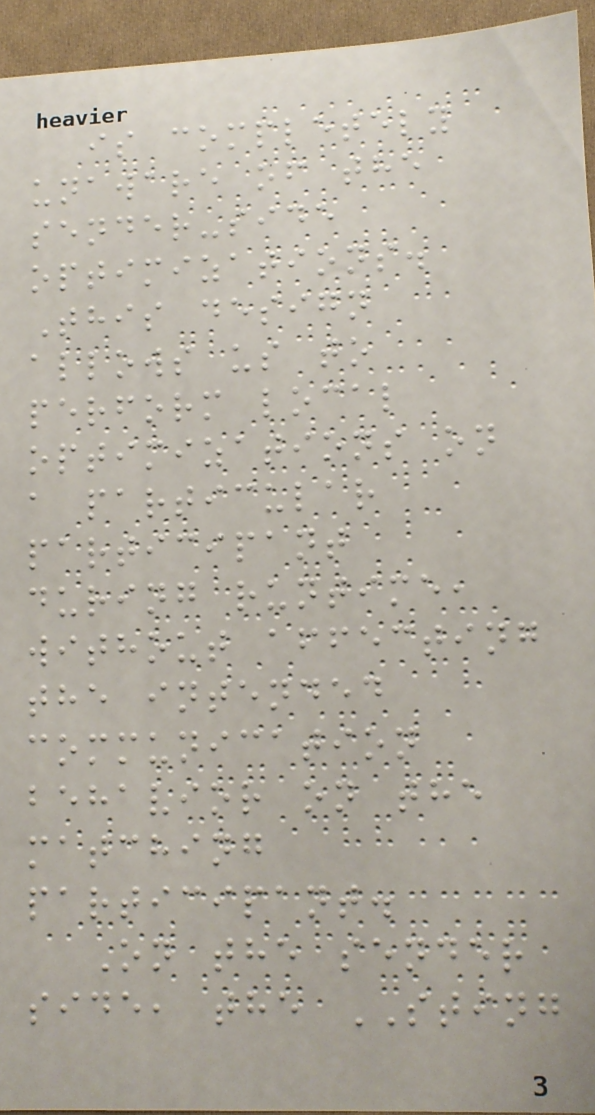is completely
unaware of the
sender-side
optimizations.
This design
allows us to
perform local
optimizations on
a particular
participant
during runtime,
without affecting
the intended
communication
behavior on the
matching
participant.
On the sender
side, the STING
